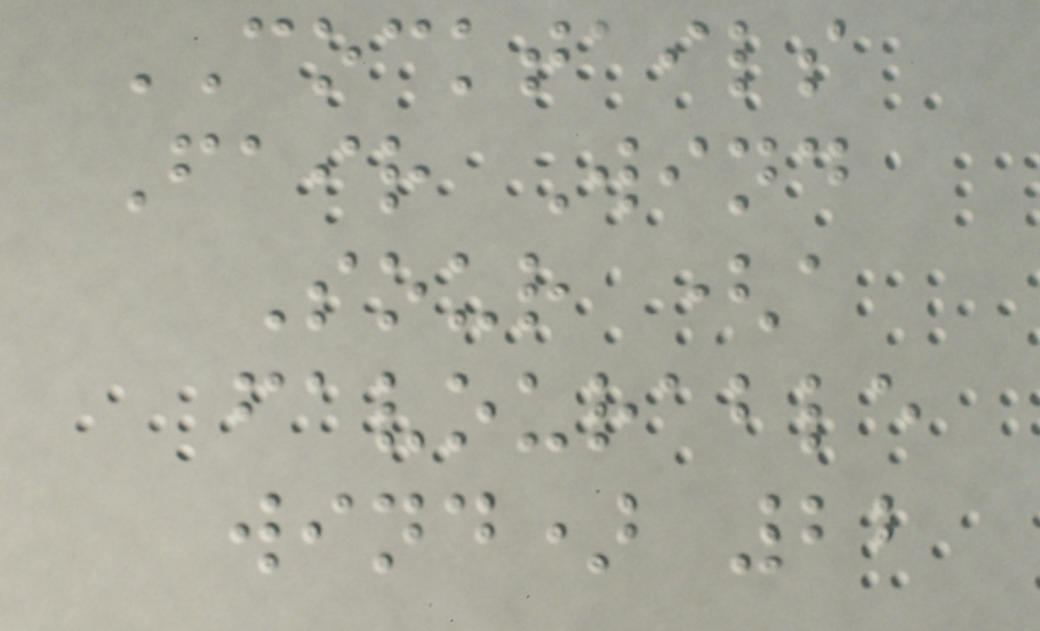COCKTAILS
Fair Wind
Sour (a
favourable
wind) 22
